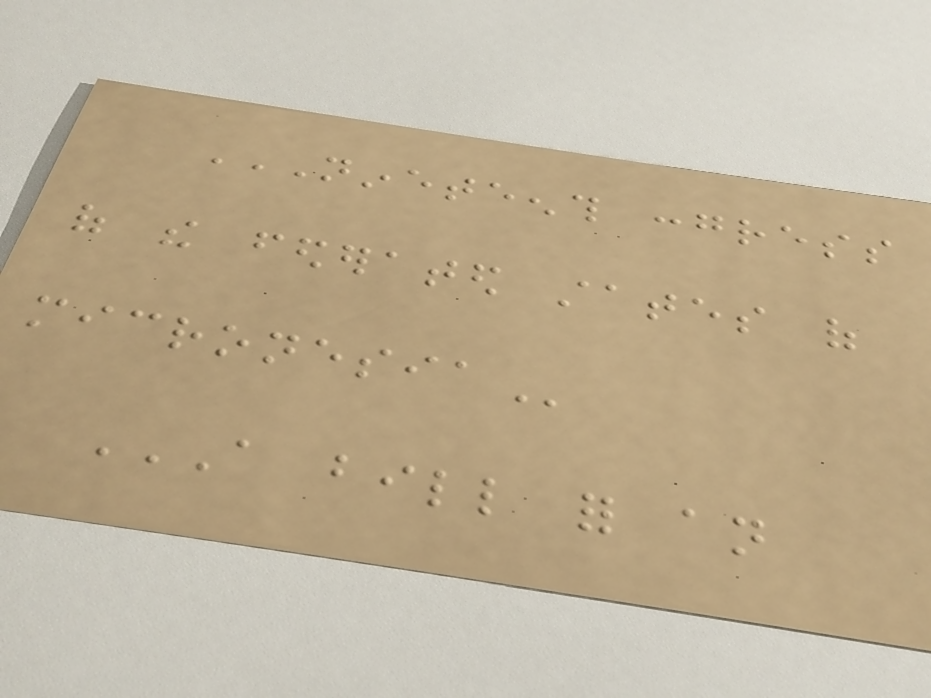NINETEENTH CONGRESS
OF THE FEDERATED STATES OF
MICRONESIA
A BILL FOR AN
